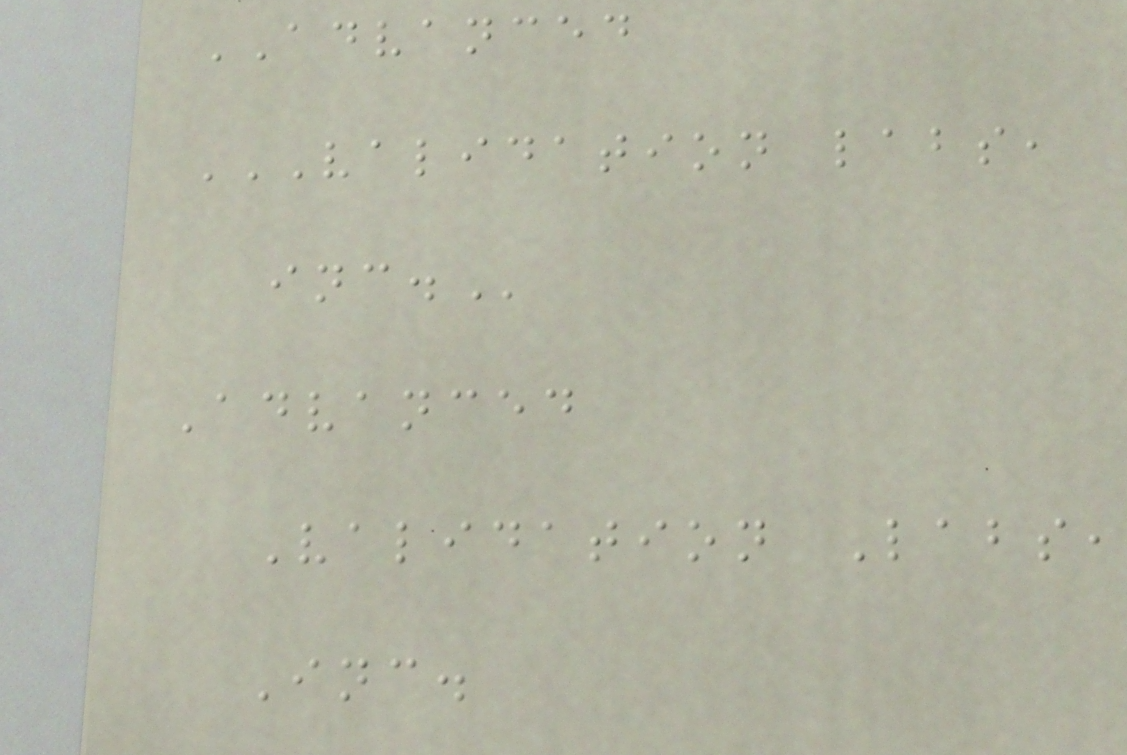ADVANCED
VALIDATION LABS,
INC.
Advanced
Validation Labs,
Inc.
